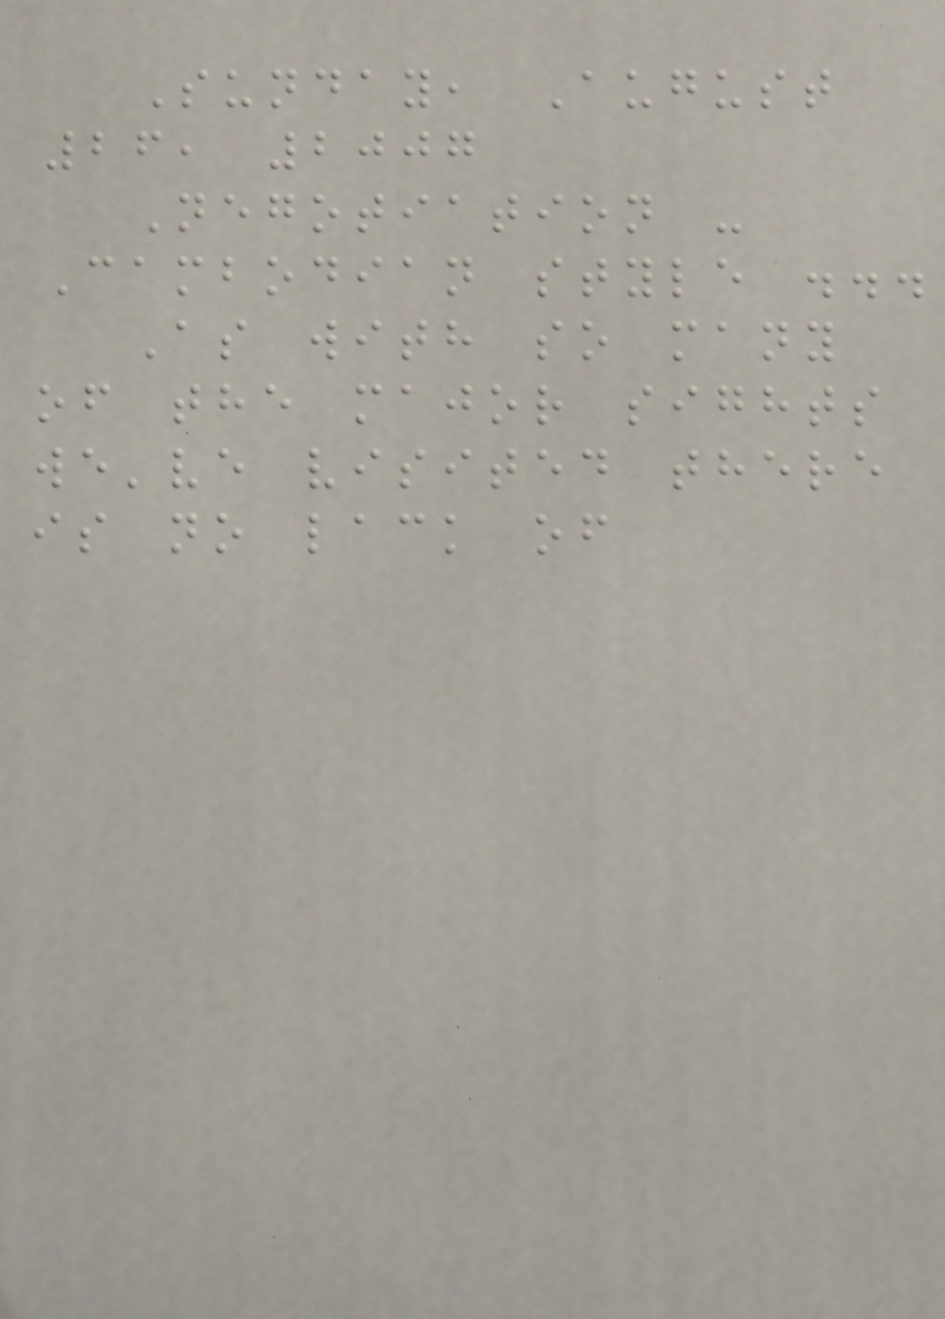Sunday, August
26, 2007
Negotiation -
Cambodian style ...
As with so many
of the major sights
we've visited there
is no lack of
